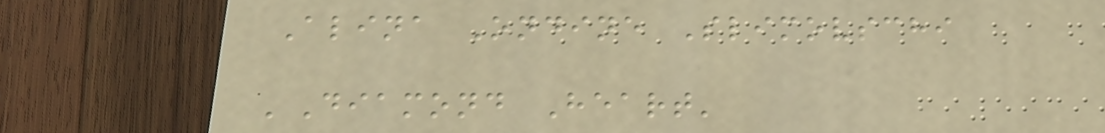Alina Ondine Slimovschi
'Diamond Heart'
